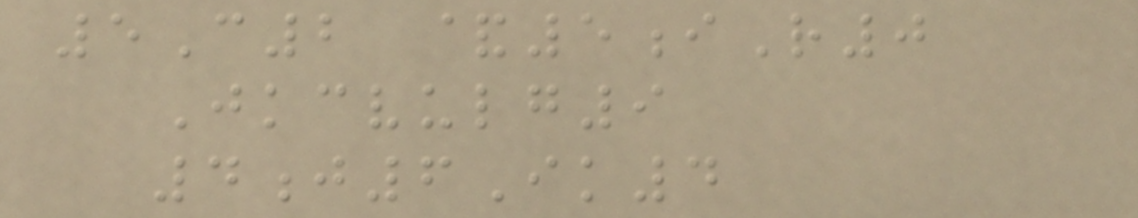5C2 &5iR0
Jkcvulg9
4j6Ik4
